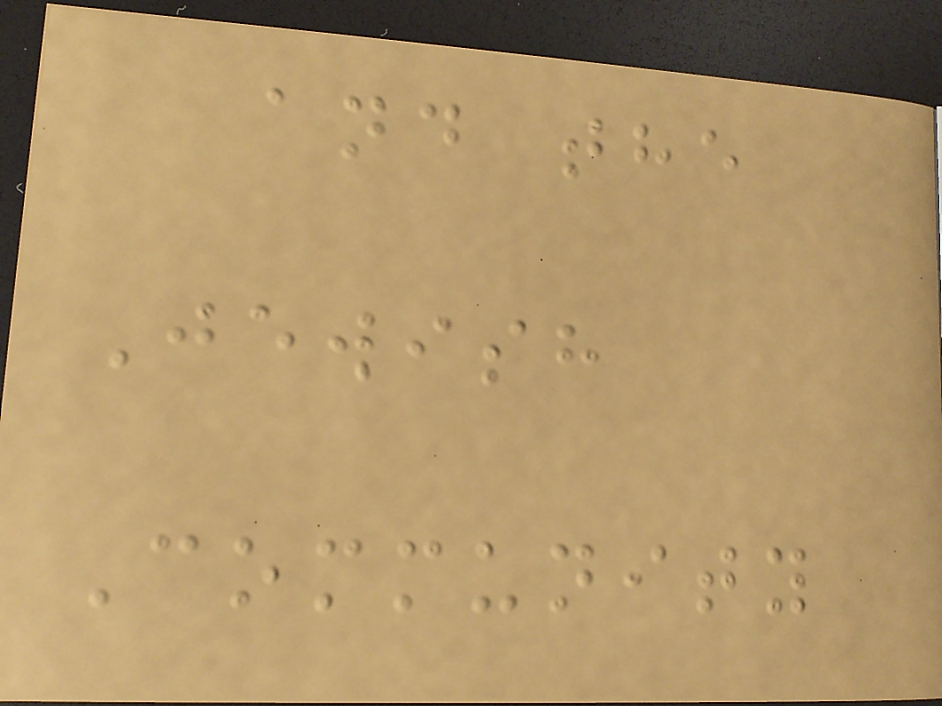and the
Jewish
Community
